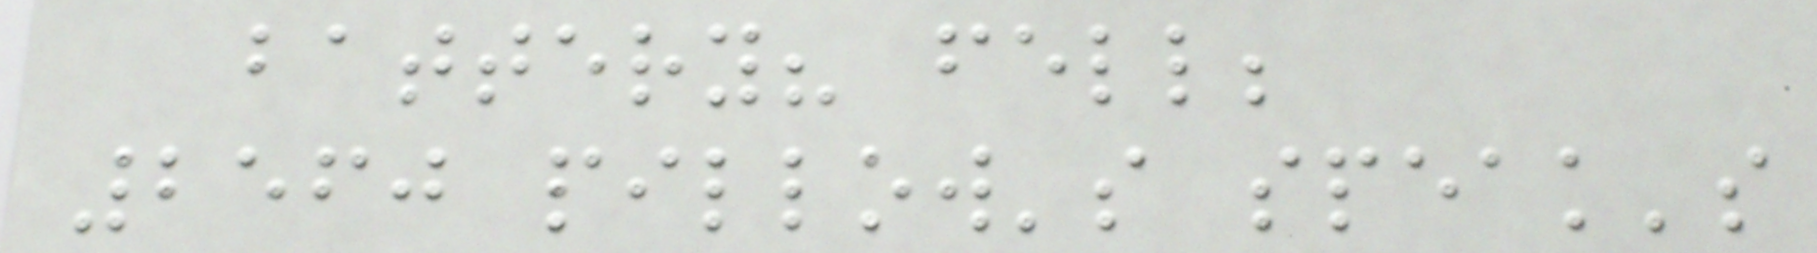battery? fell;
2560 pillow's speak's
